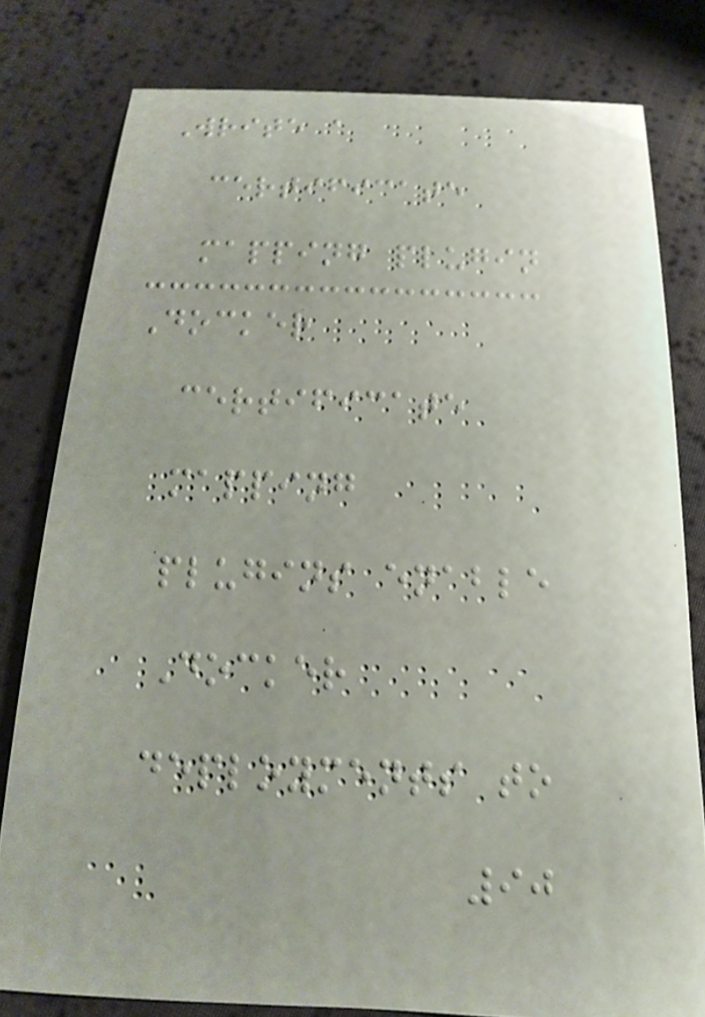Write a
certificate
mapping plugin
Docker
certificate
mapping
plugins enable
Docker
deployments to
90
